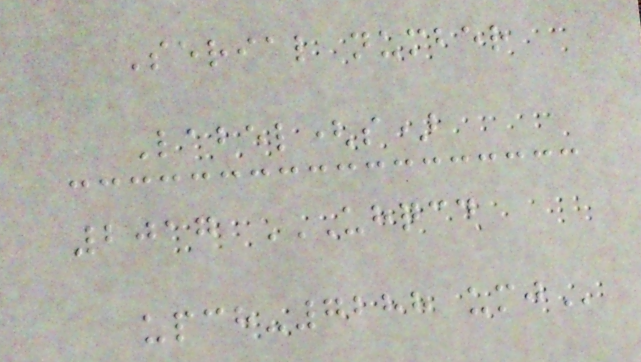Serial number
Label(s)
2017 UHQCD
UPCH-7288 UMJ
